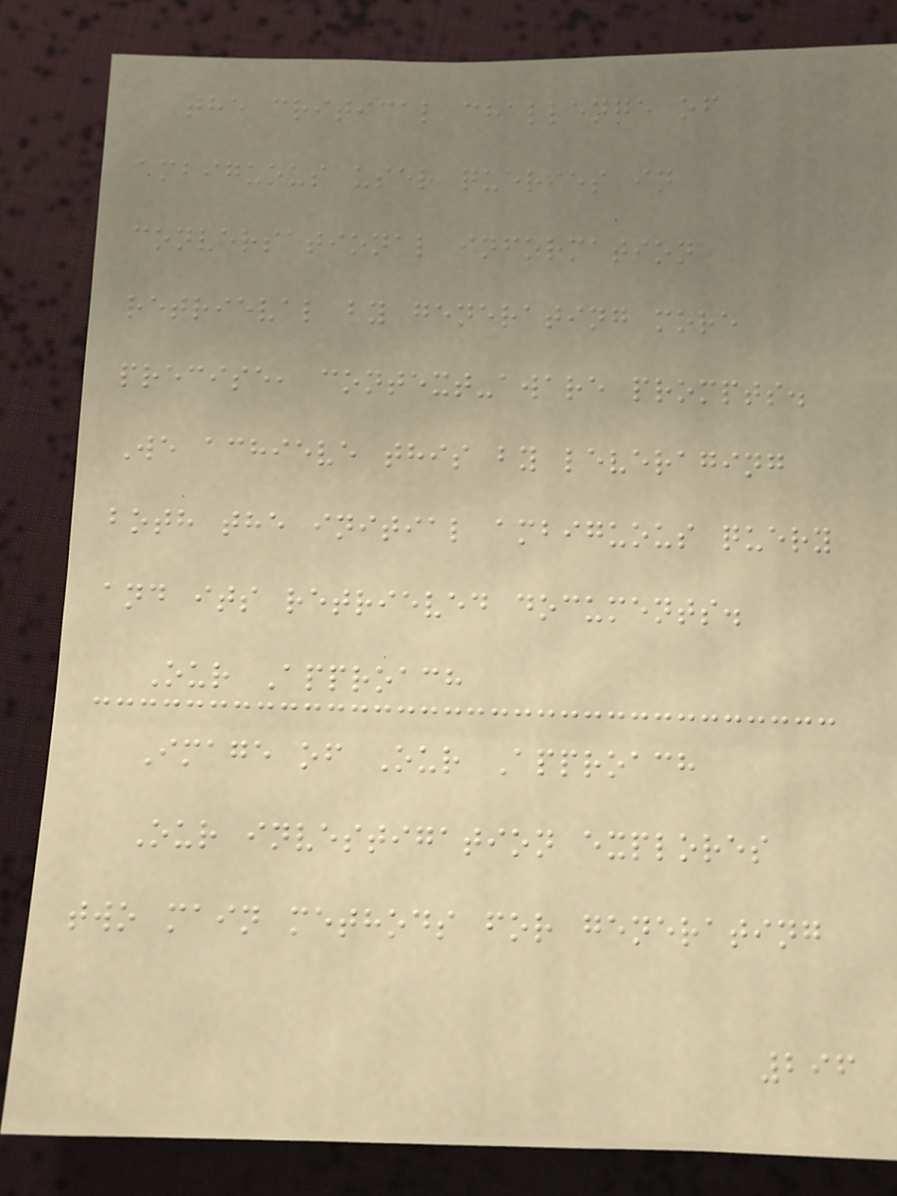the critical challenge of
ambiguous user queries in
conversational information
retrieval by generating more
precise, context-aware prompts.
We achieve this by leveraging
both the initial ambiguous query
and its retrieved documents.
Our Approach
Image of Our Approach
Our investigation explores
two main methods for generating
296
